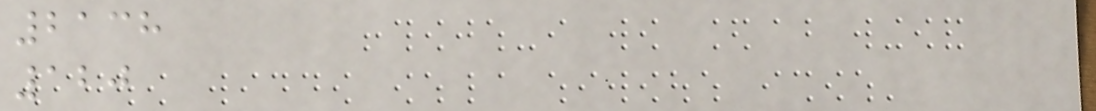2138
120
